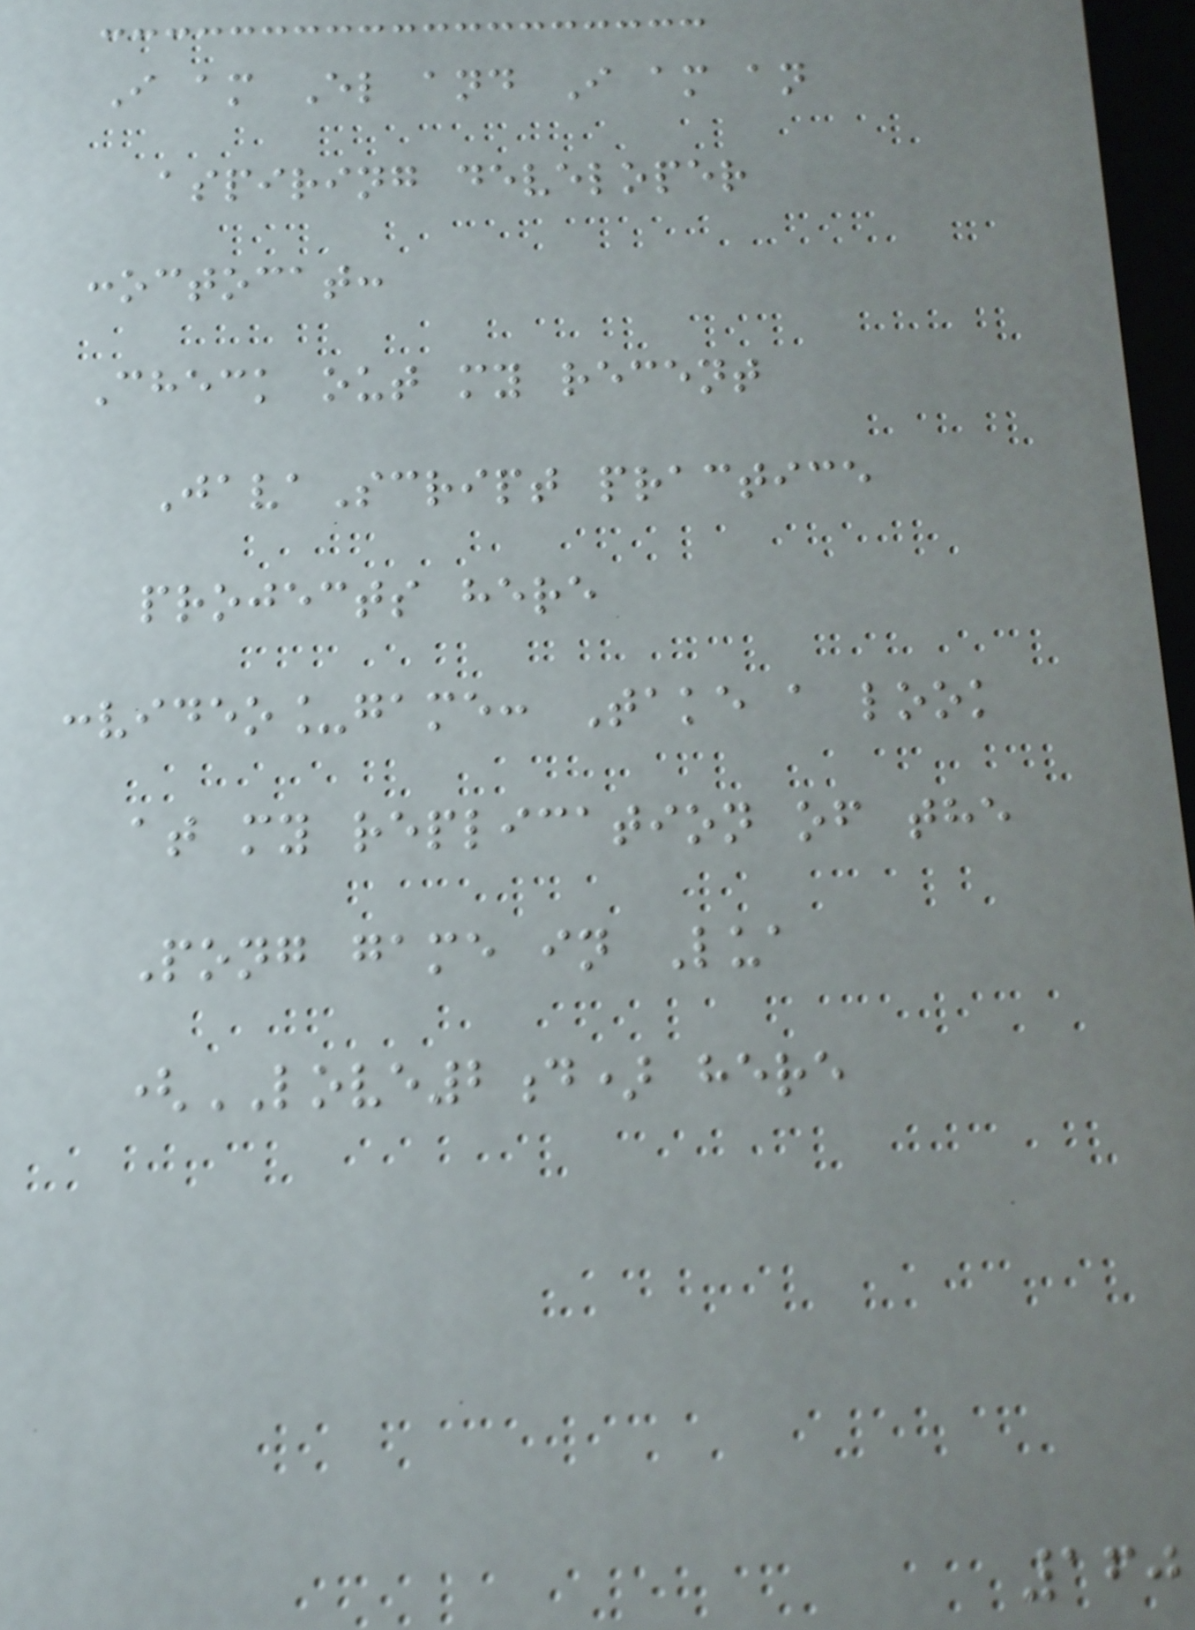I am El and I am an
aspiring developer
:octocat:
Check out my recent
JavaScript practice
projects here
:video_game: Take a look
at my replication of the
Pong game in Lua
(LOVE2d) here
160
